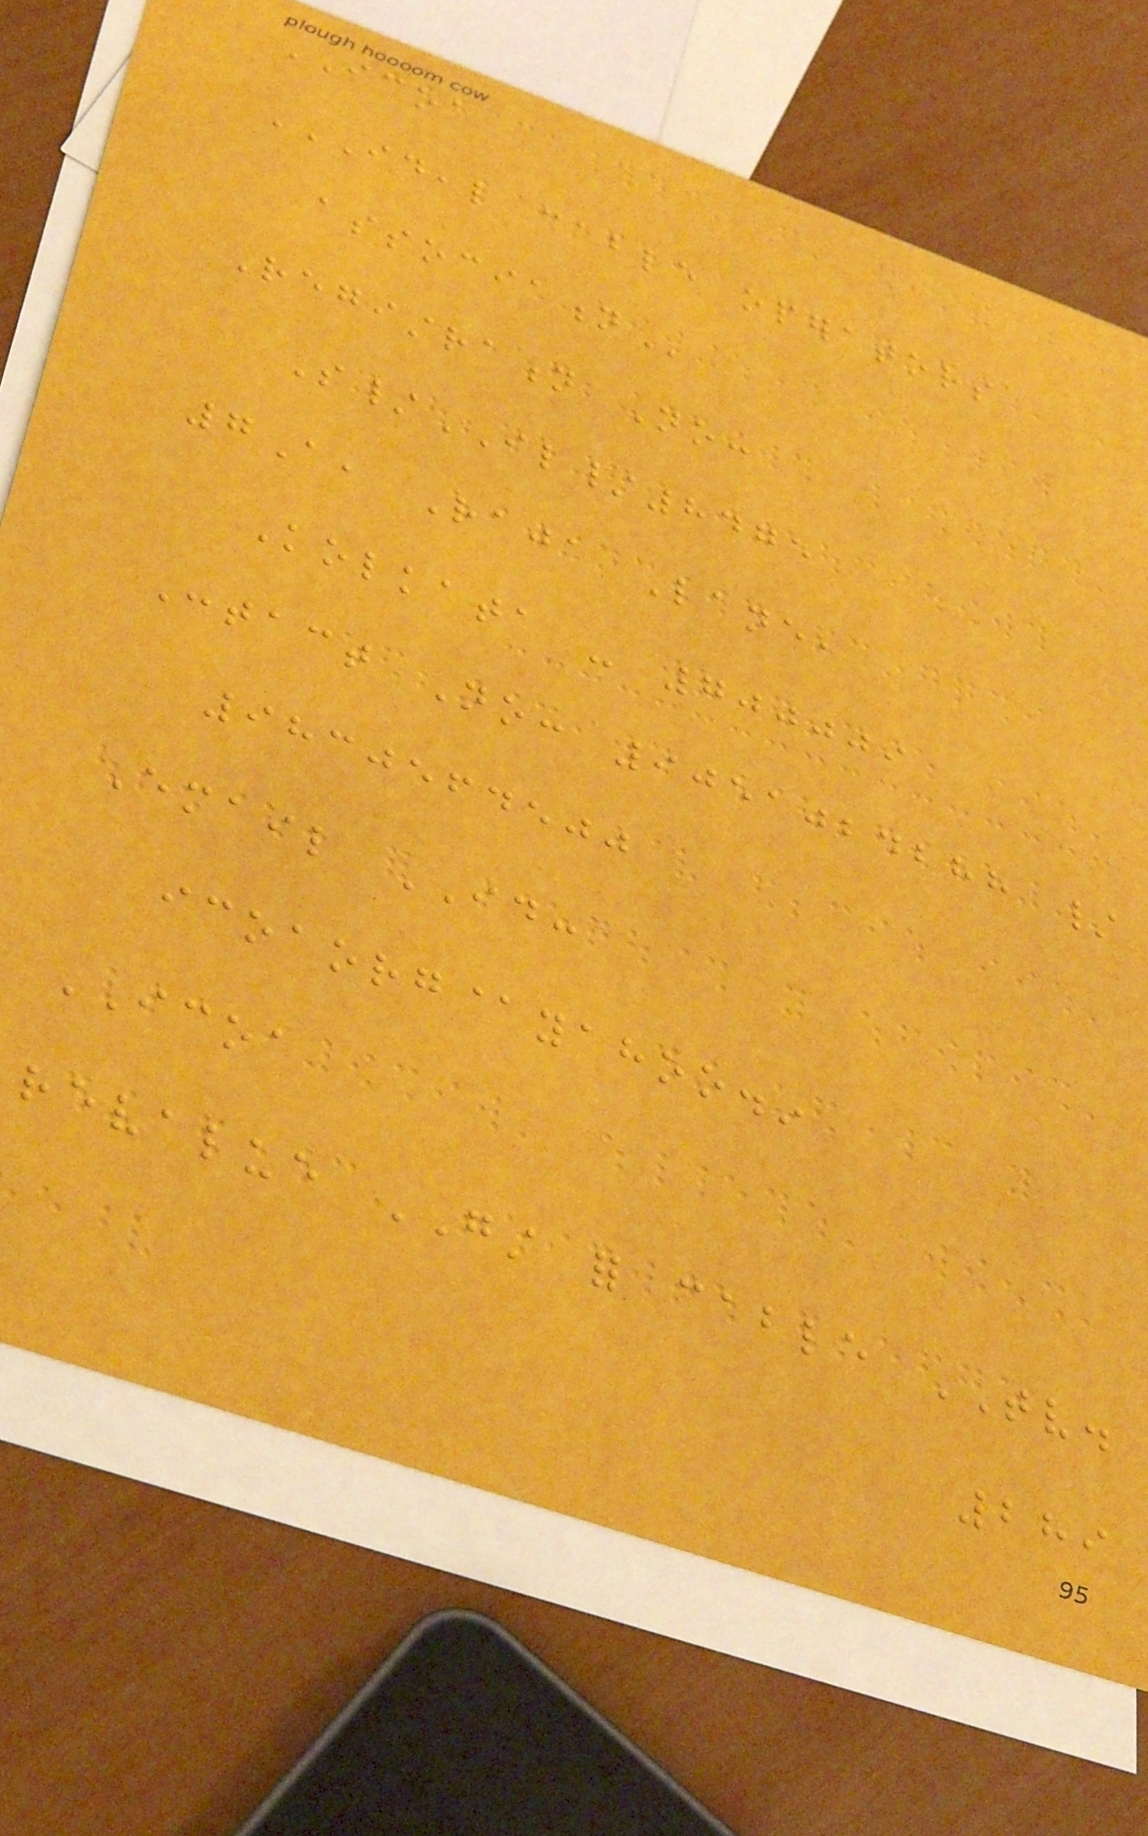ICOA
IDEAL CABLE OPERATORS
ASSOCIATION
Registration No:
S/IL/8475
7A, Raja Lane,
Kolkata - 700009
Contact No: 9051024288 /
9830564500
Email ID:
icoaorg@yahoo.in
ICOA
revalue GST for cable TV.
289
